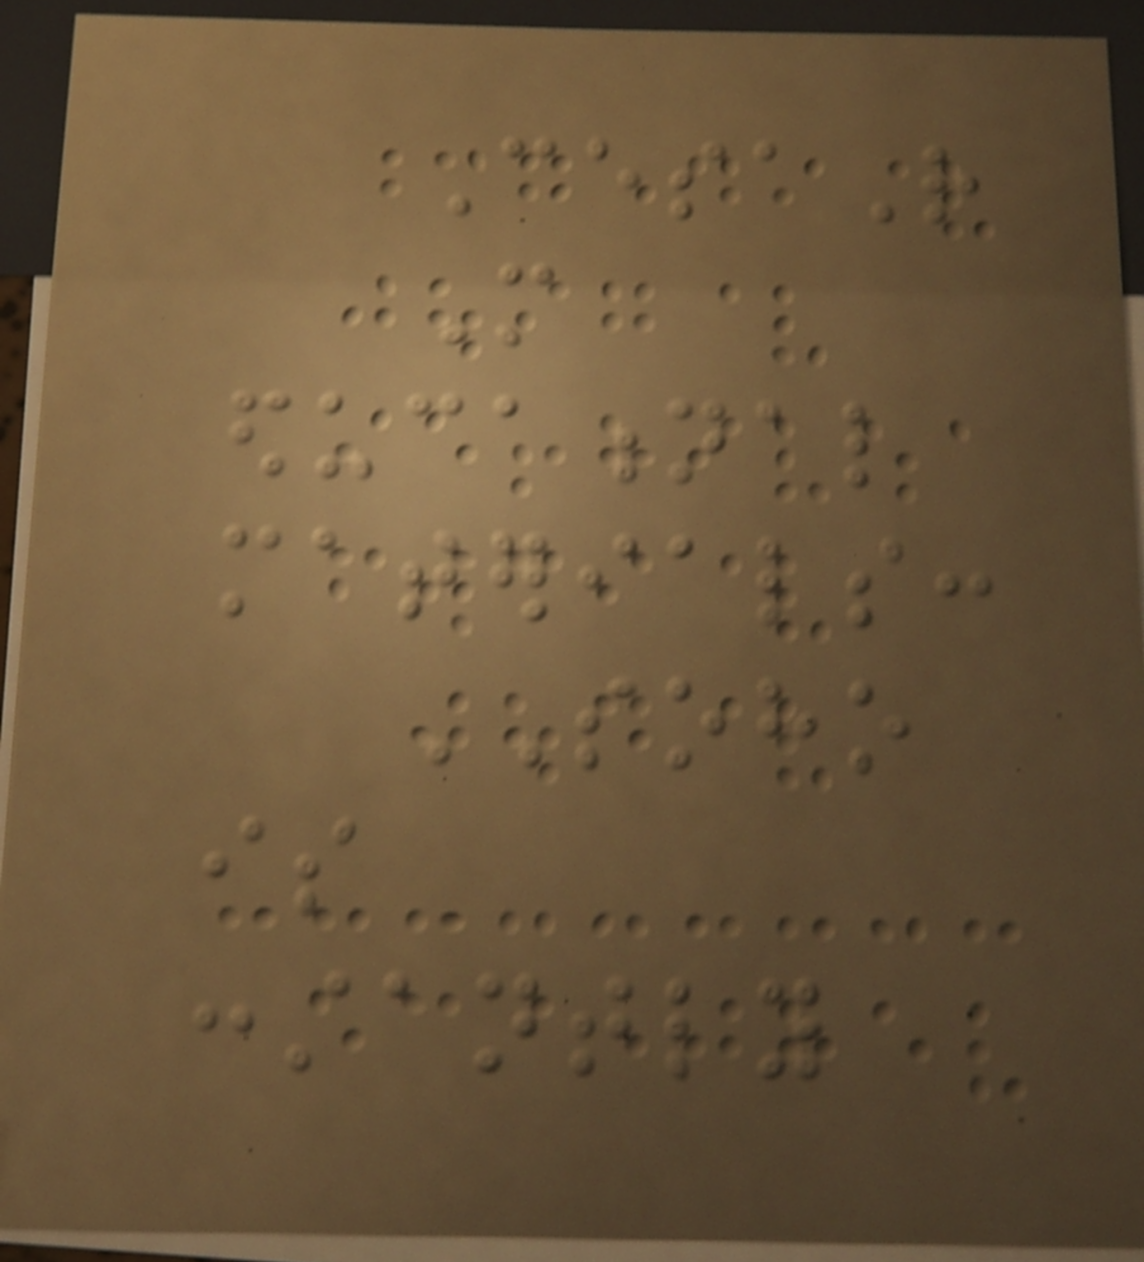CesaR
More
educational
materials:
SOHO
is
constantly
